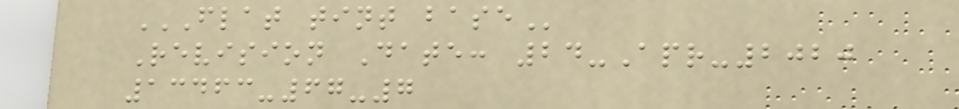FLAT TINT BASE
Revision Date: 24-Apr-2020
13463-67-7
